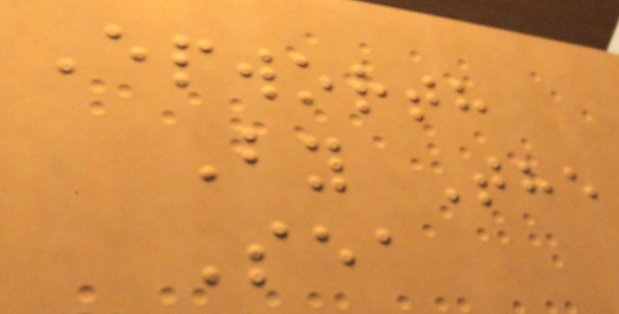Epworth
By The
Sea
